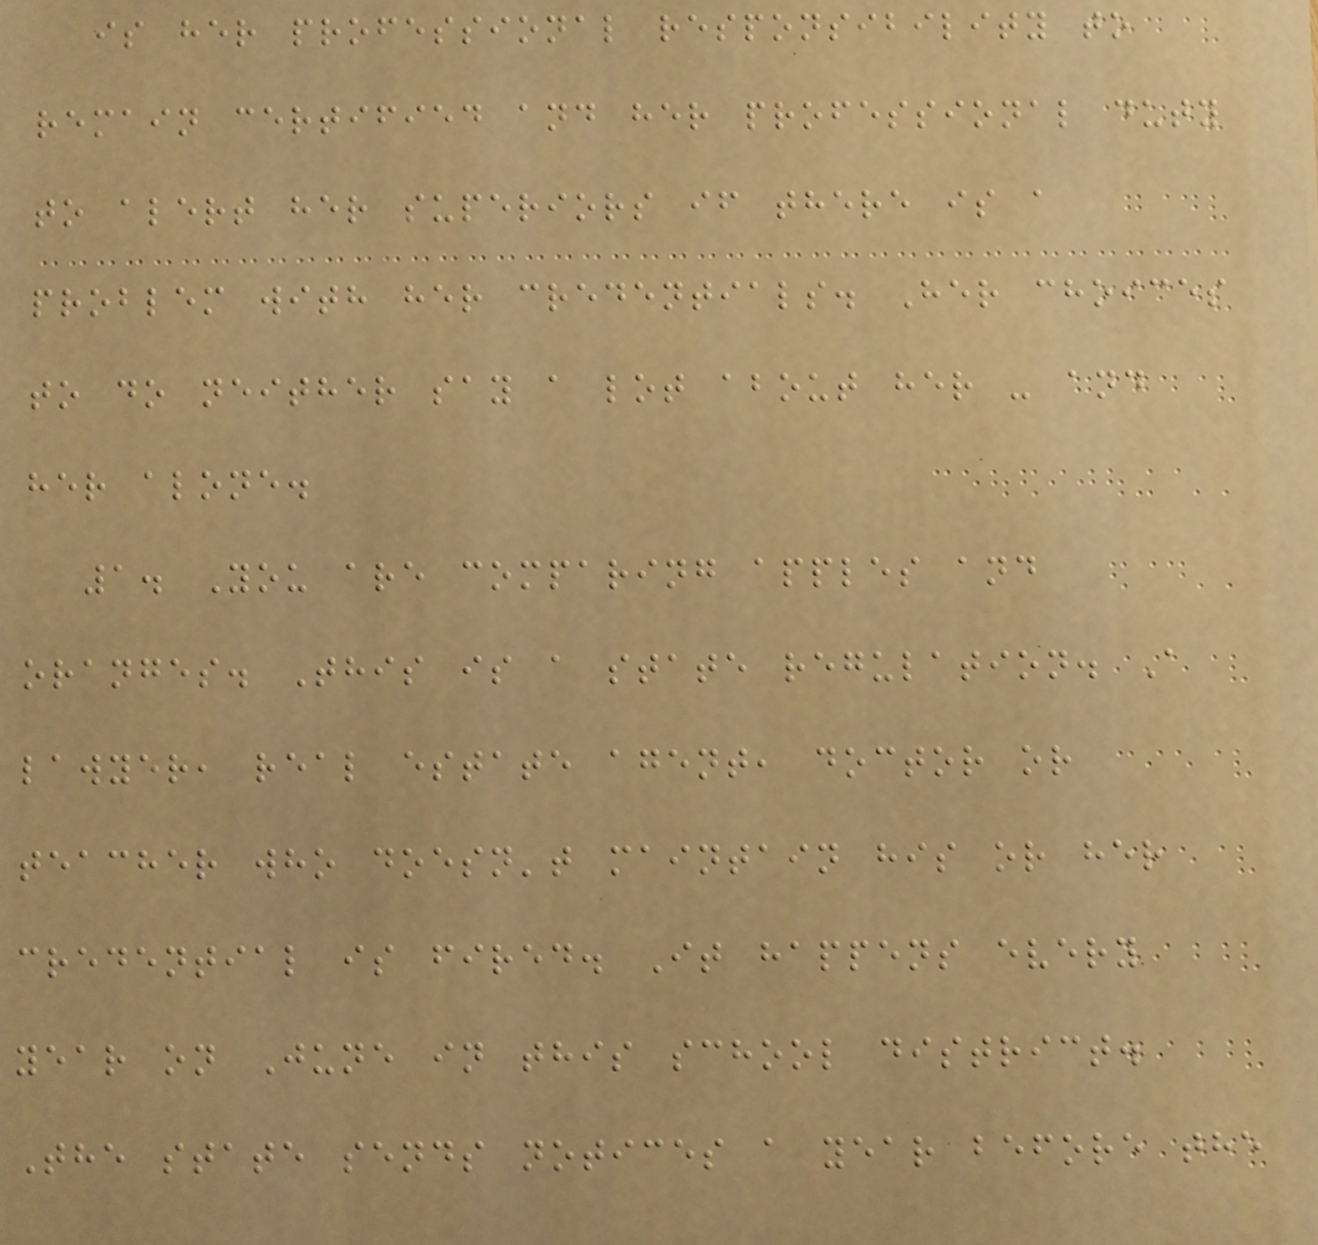is her professional responsibility to
remain certified and her professional duty
to alert her superiors if there is a
problem with her credentials. Her choices
to do neither say a lot about her - and
her alone.
1. You are comparing apples and
oranges. This is a state regulation. A
lawyer, real estate agent, doctor or
teacher who doesn't maintain his or her
credential is fired. It happens every
year on June in this school district.
The state sends notices a year before the
